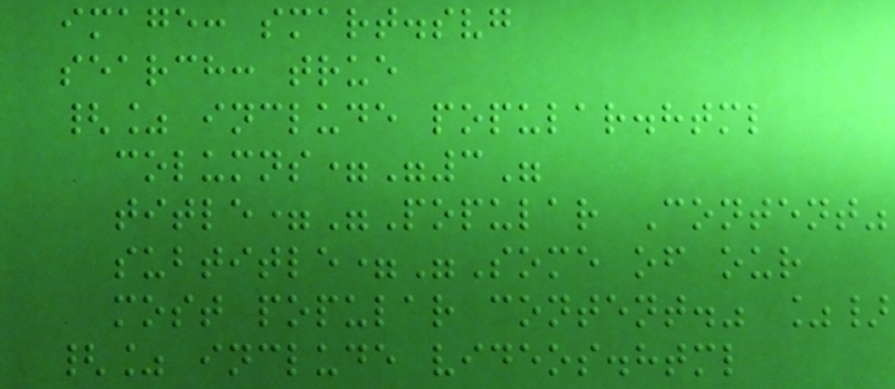image: smart.svg
search: true
{% include popular.html
columns="3"
title="Popular Content"
subtitle="Some of our
most popular content." %}
{% include videos.html
